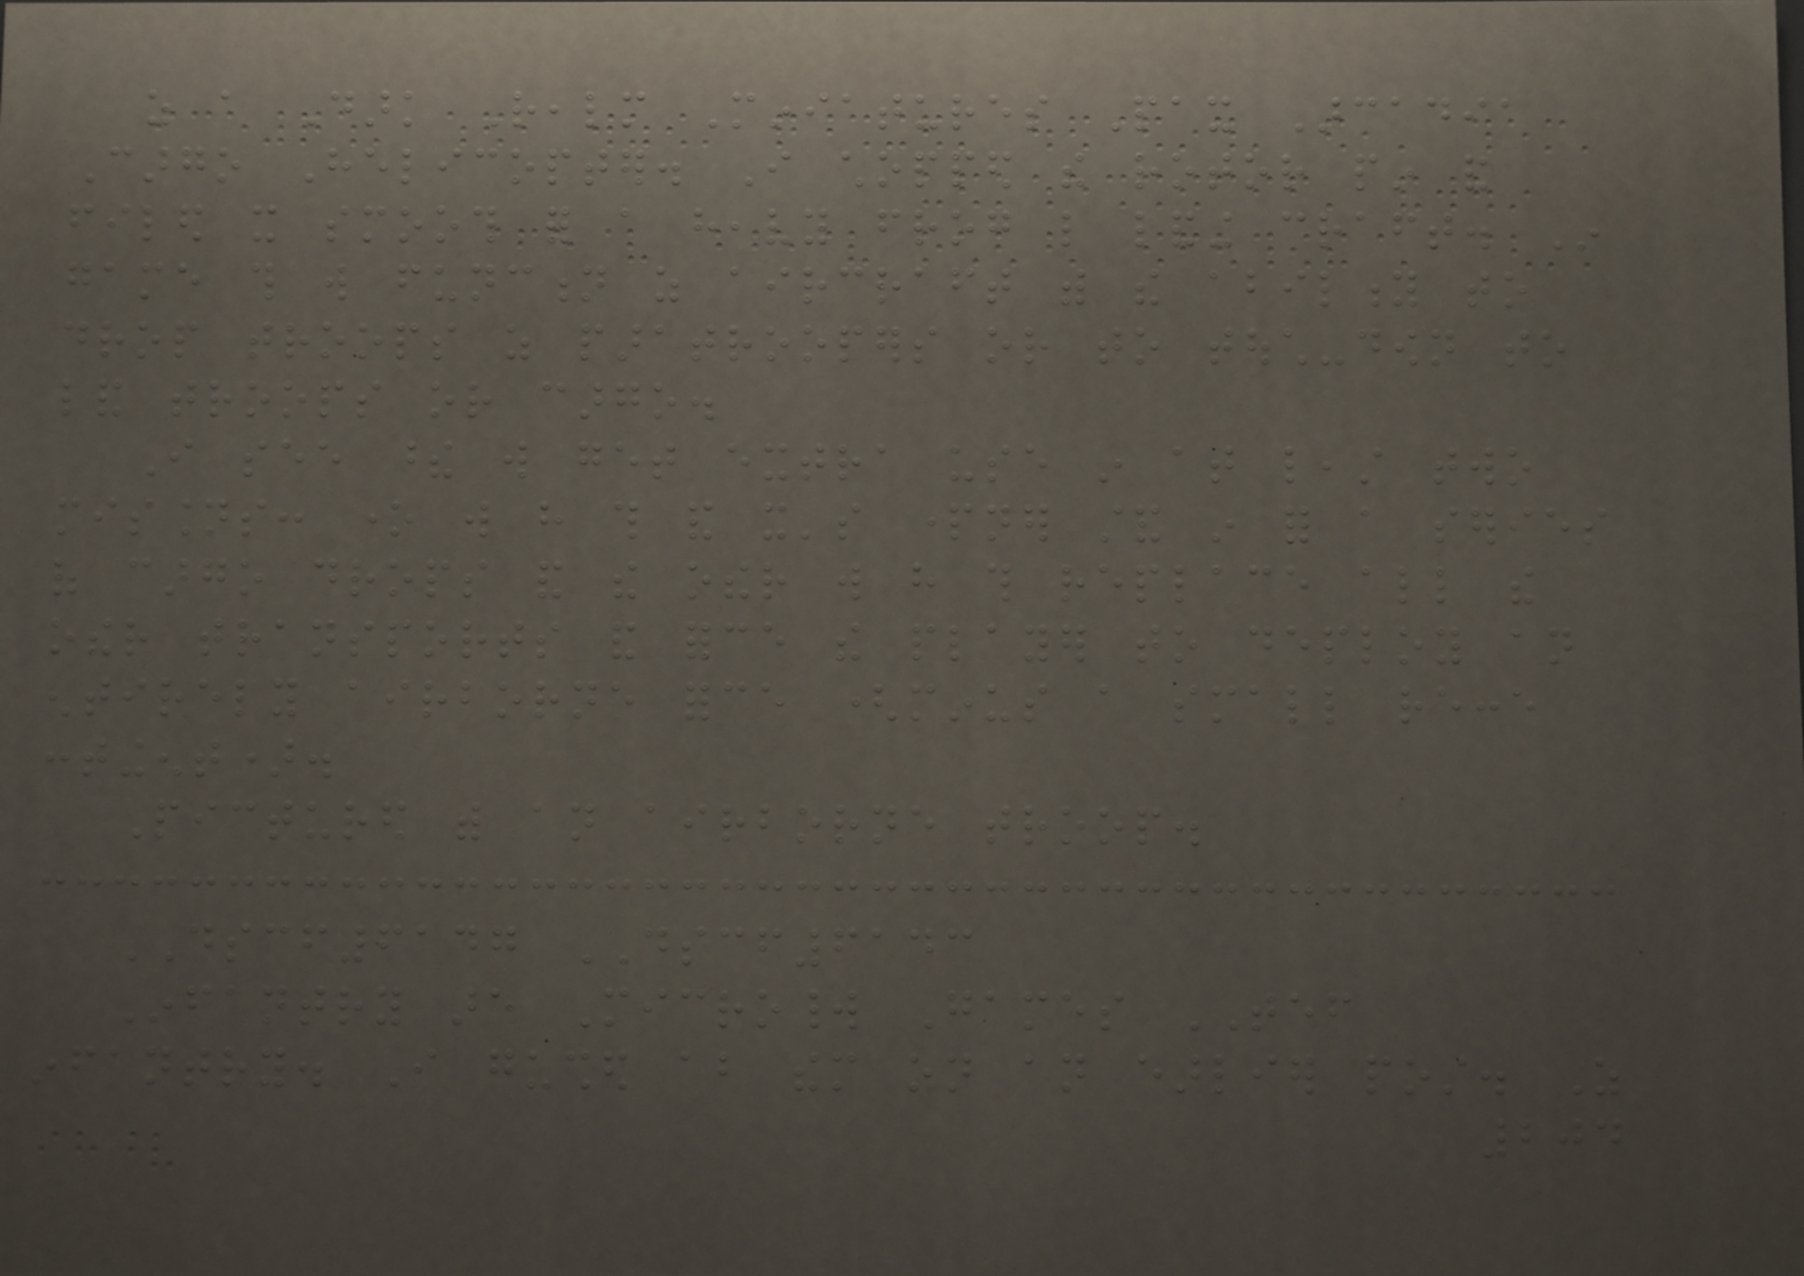as a Dark Realm Miniatures Pax Arcadia
Cargo Helicopter. I chopped the rotor pin and
filed it smooth for a heavy frog like landing craft. In
game this will function as aircraft with the ability to
drop troops as paratroopers or to touch-down to
land troops or cargo.
I see these will get extra use in at least two
missions: one will have this and it's partner stand in for a series
of cargo drops and the other will have this replace all the
other transports and force the player to deploy an
entirely airborne force (minus a small recce
contingent).
Pictured with an airborne troop.
DSCF6147 DSCF6143
Infantry are Microworld Games TEF
infantry. I gushed about them on an earlier post. As
204
